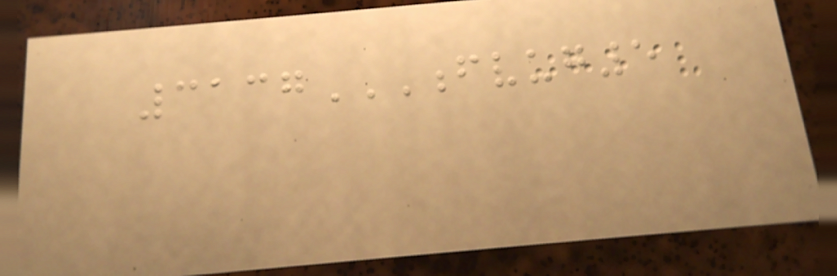3137FVUG5
